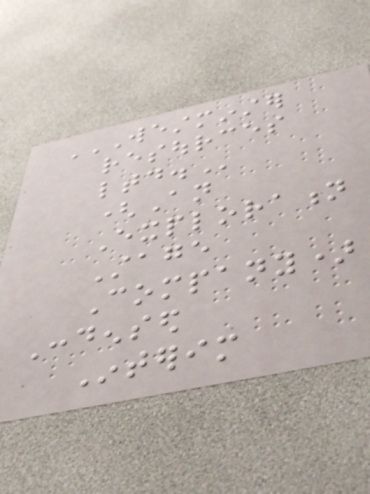WESTMINSTER
RESOURCES
LTD.
(An
Exploration
Stage
Company)
Condensed
Interim
